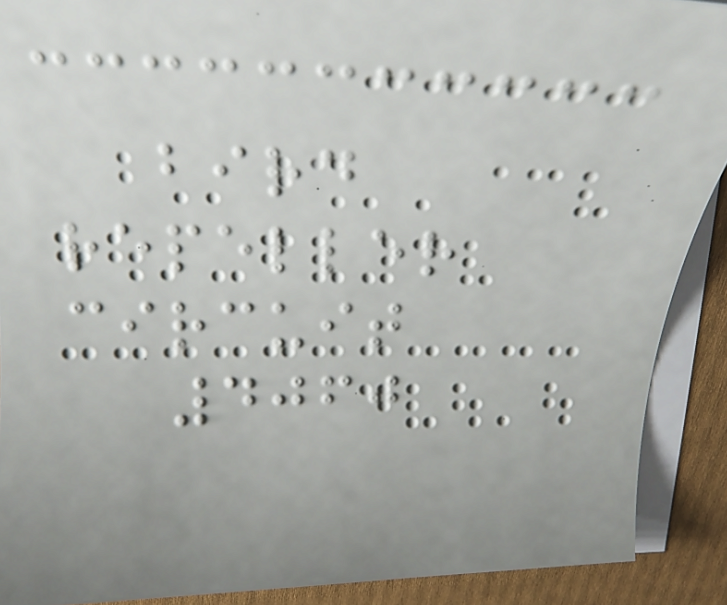bird
repeller
circuit
4060
